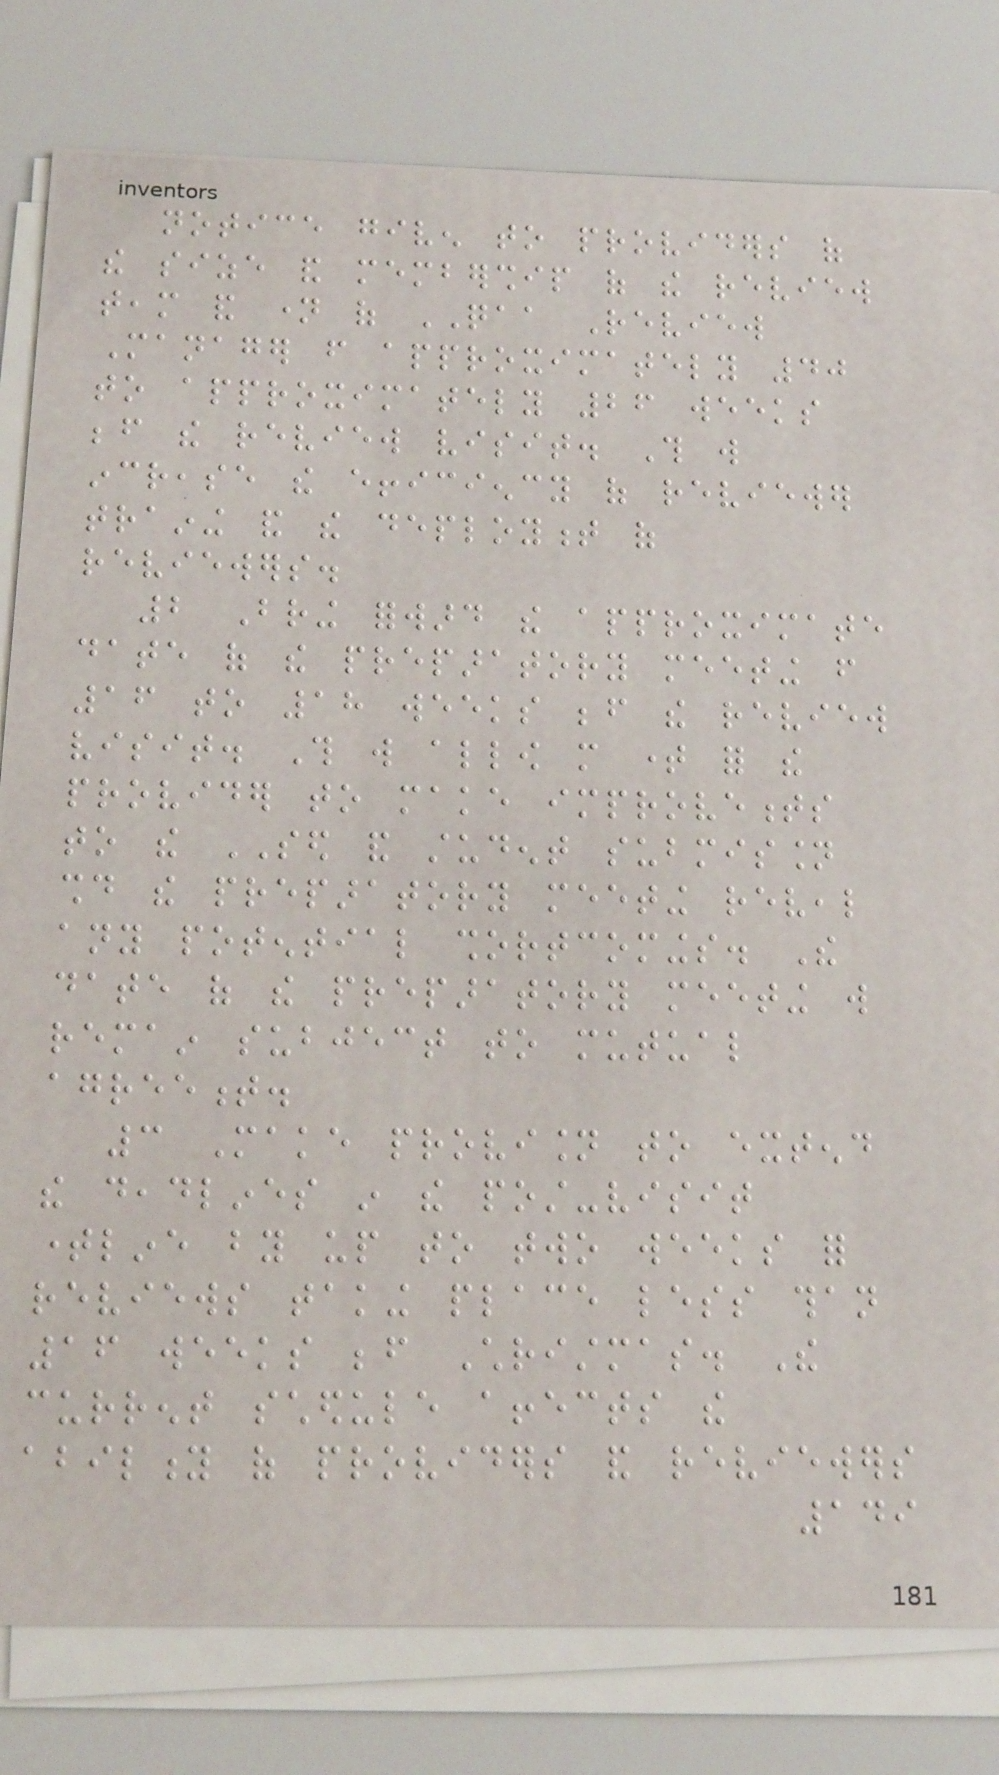notice given to providers of
the size and membership of the review
team and name of QAA Review
Manager from approximately 40
to approximately 26 weeks
before the review visit. This will
increase the efficiency of reviewer
training and the deployment of
reviewers.
2 Bring forward the approximate
date of the preparatory meeting from
16 to 18 weeks before the review
visit. This will allow more time for the
provider to make improvements
to the SED and student submission
should the preparatory meeting reveal
any potential shortcomings. The
date of the preparatory meeting will
remain subject to mutual
agreement.
3 Make provision to extend
the deadlines in the post-visit
timeline by up to two weeks for
reviews taking place less than
16 weeks before Christmas. The
current schedule affects the
ability of providers and reviewers
149
